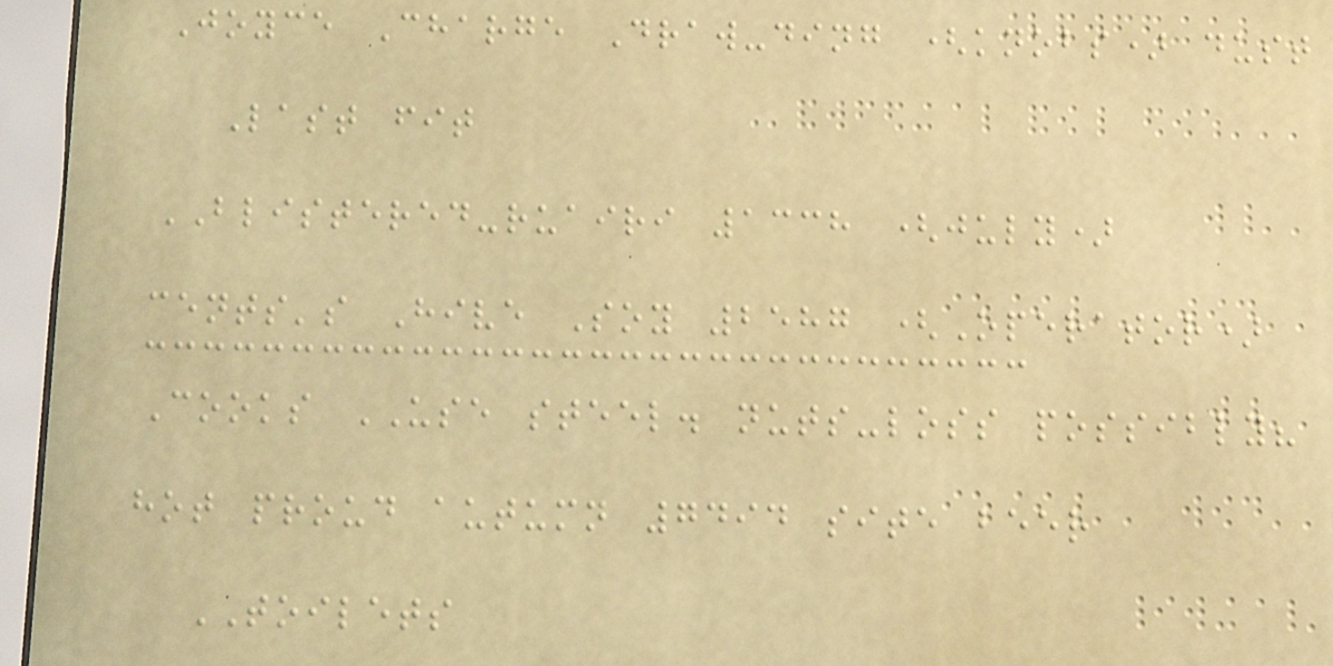Joyce Charge Draw-ding (knobs) dust
Last fit
BLISTERED-ruairi 1338 (july)
cents's Hive Soy 2587 (Operator)
Cooks USE steel. nuts-loss possibly?
hot proud autumn 7494 site beer
TOILETS
